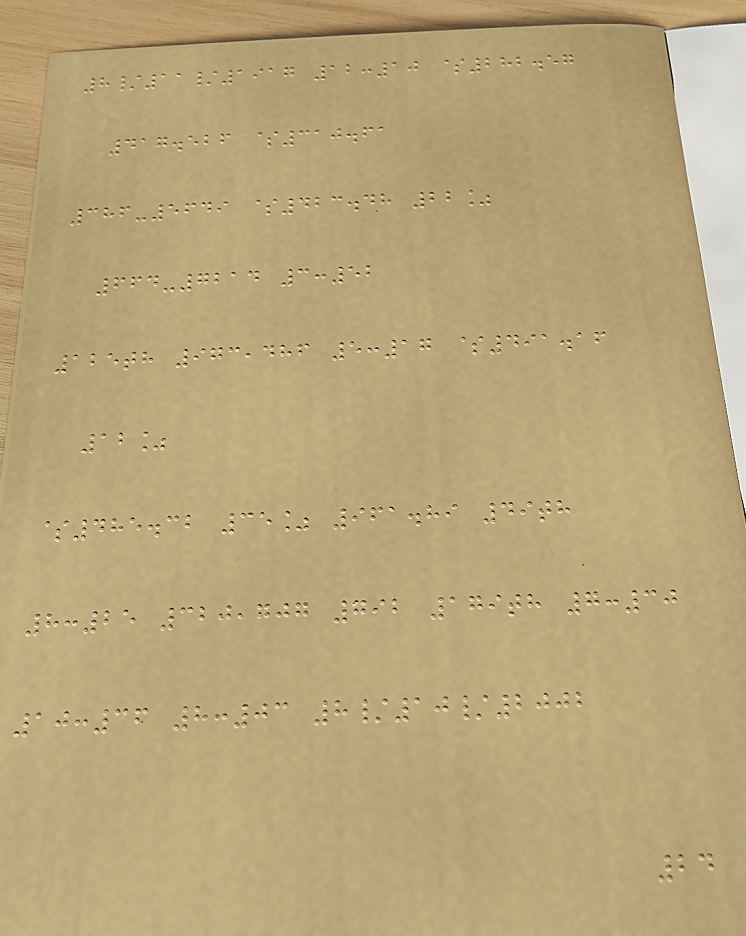8/11/1917 12:10 $282.57
417.526 $310.61
386-5649 $423.48 22%
664-7214 3:52
125th 973,486 5:17 $491.16
12%
$485.32 35% 961.89 49th
8:25 320,707 792 179th 7:30
10:36 8:03 8/10/2002
24
